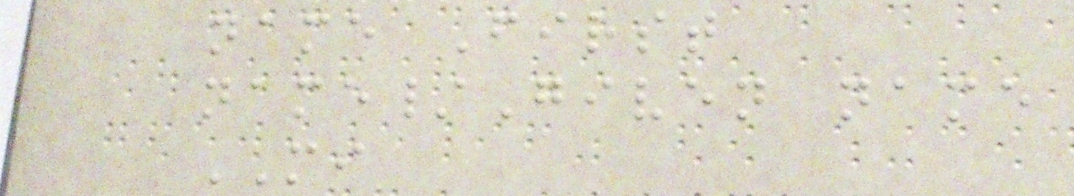name First
name/Given name
MI
